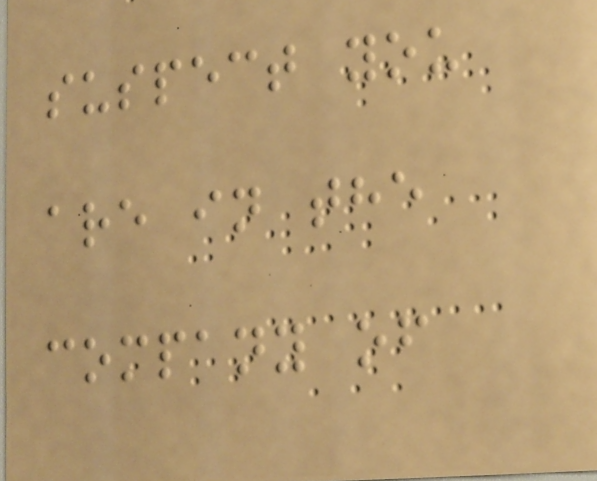suspect you
are in the
company of
